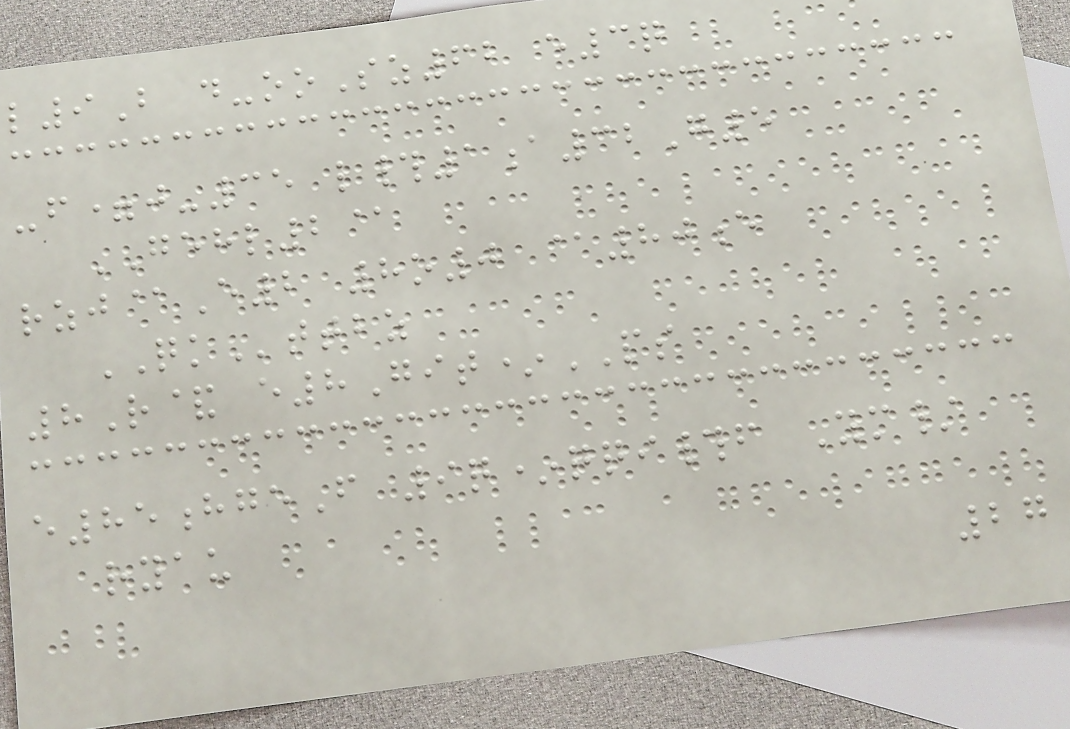l9B d-ooSz62 e3q
-f=j-35 l#1a32G5
GEHL2@
rzj@E2 8o0 @80e
QKttbz
8R& e8Git*PS
e85hgeF 9q*qqi#f Ym/
ryau
27
